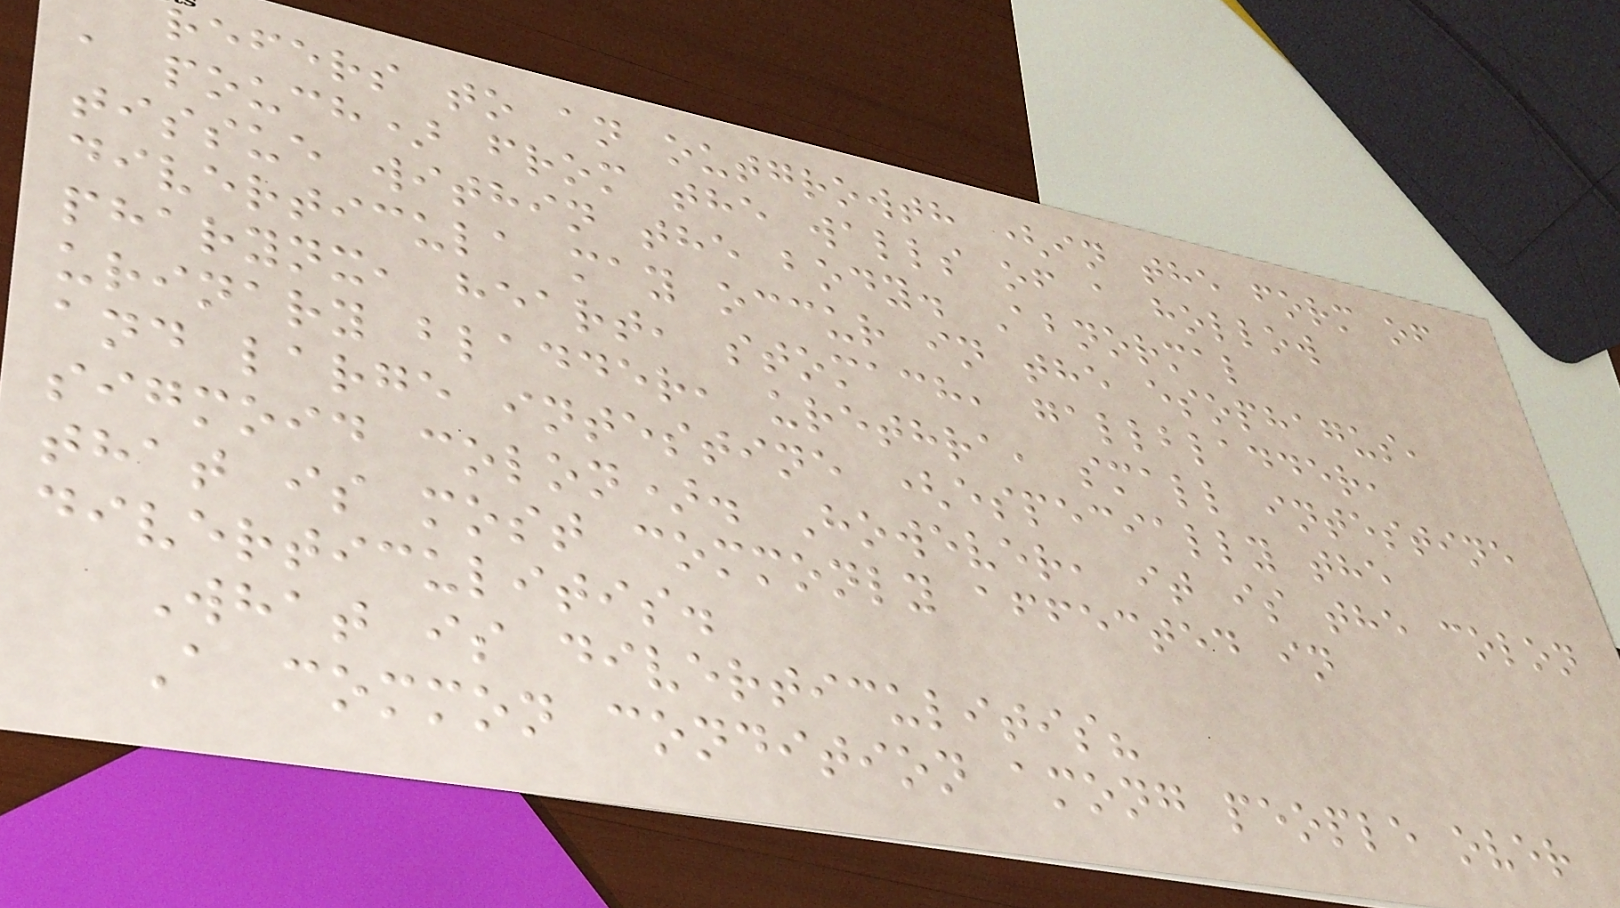refers to an outgrowth (in the form of
a pouch) from the walls of a hollow
tissue within the body. Abnormal
diverticula may occur in the esophagus,
pharynx, heart, stomach, gallbladder,
urinary bladder, urethra, small intestine
and large intestine (especially the
sigmoid colon). However, it is the colon
that is most commonly affected in
diverticulitis.
What is diverticulitis?
A common condition among people over
